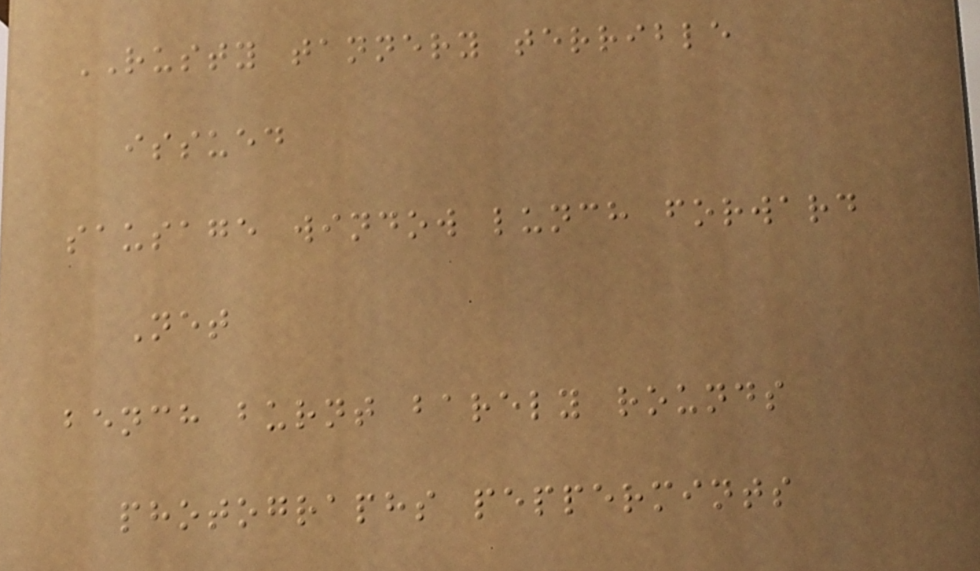RUSTY tannery terrible
issued
sausage window lunch forward
Net
bench burnt barely rounds
photographs peppermints
